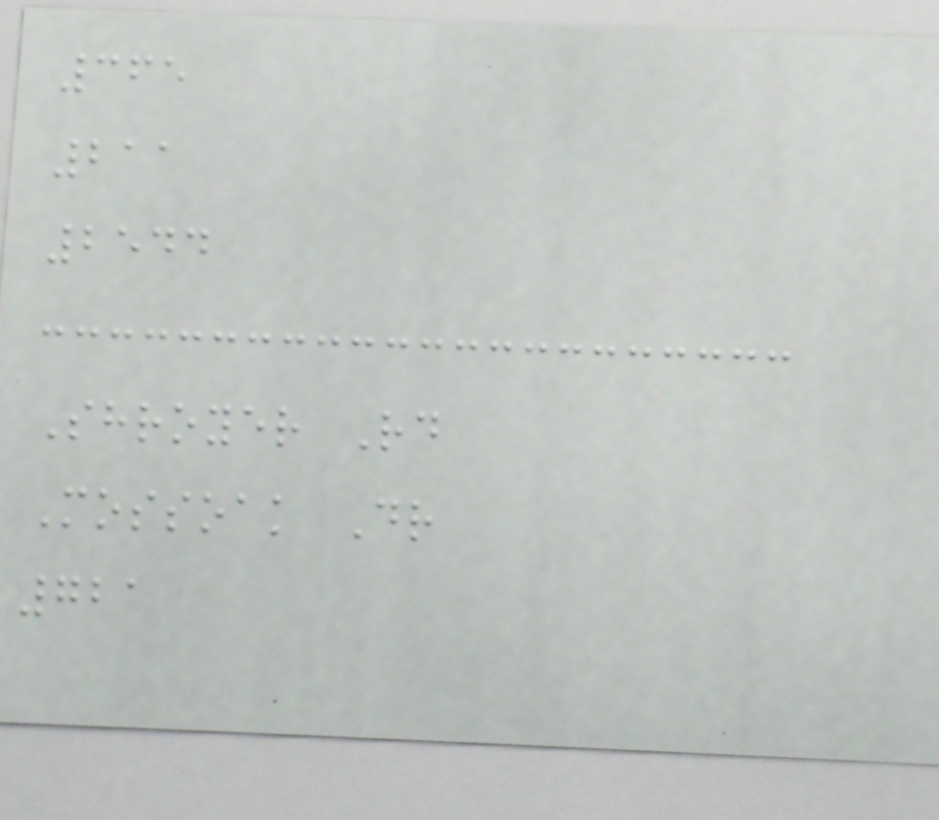365
211
2544
Shroyer Rd
Mossoak Dr
721
